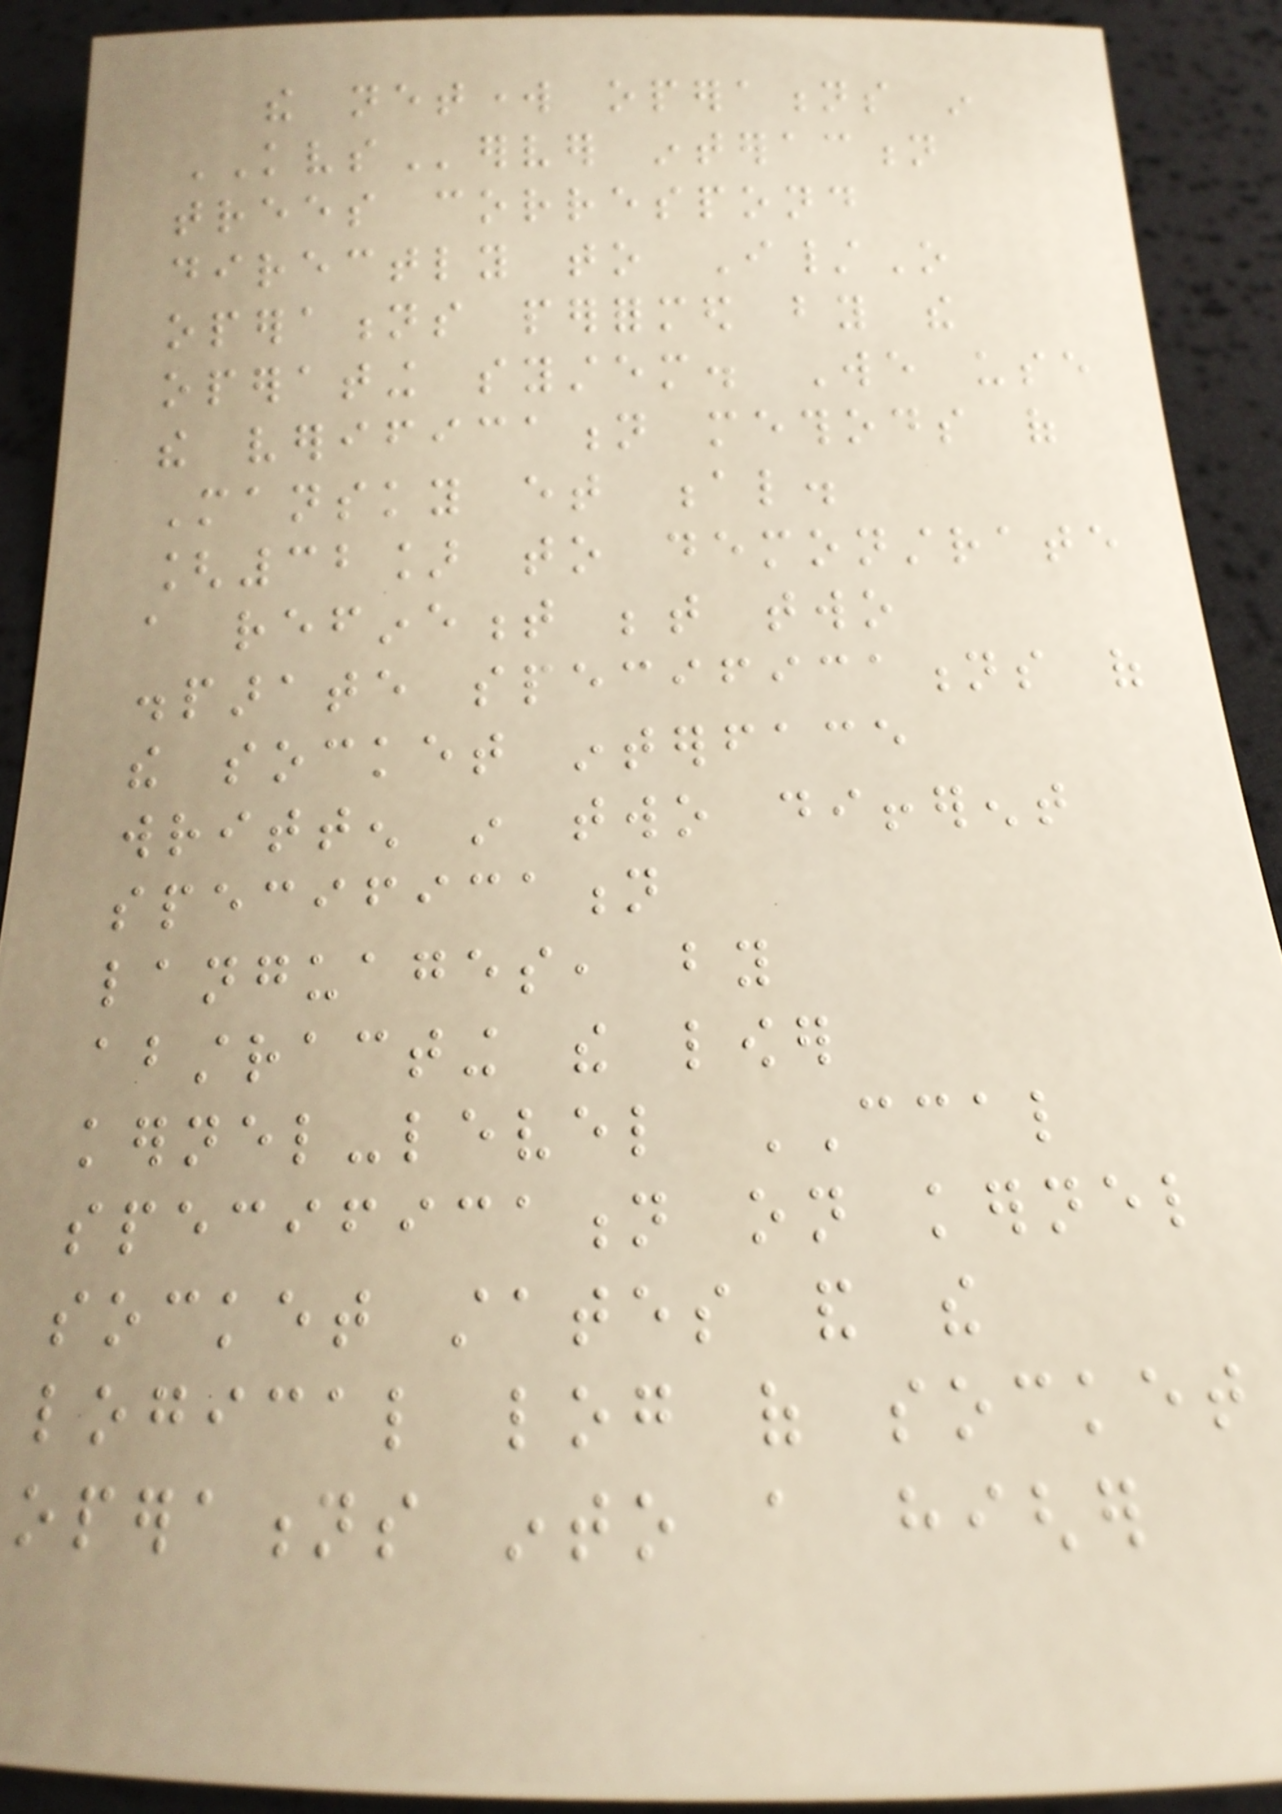the network operations in
KVServer interaction
trees correspond
directly to I/O
operations performed by the
operating system. We use
the verification methods of
Mansky et al.
[32] to demonstrate
a refinement between two
disparate specifications of
the socket interface
written in two different
specification
languages, by
abstracting the lower
kernel-level CCAL
specification on kernel
socket states and the
logical log of socket
operations into a higher
